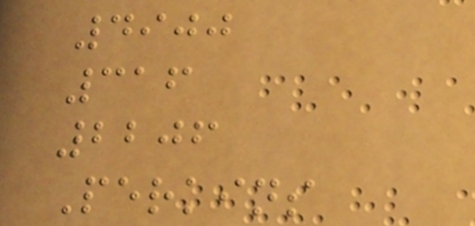4900
316
2206
Perkins
